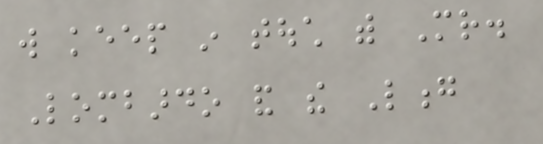will keep in touch with Mr.
Lombardo and the Long
